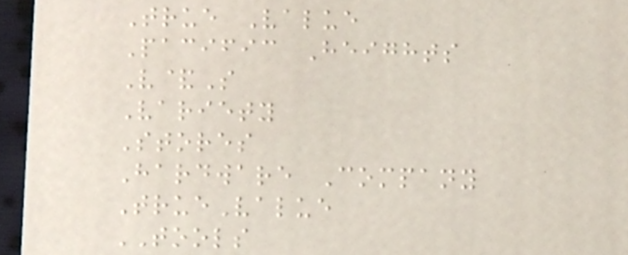True Value
Pacific Heights
V&S
Variety
Stores
Hardware Company
TrueValue
TOOLS
